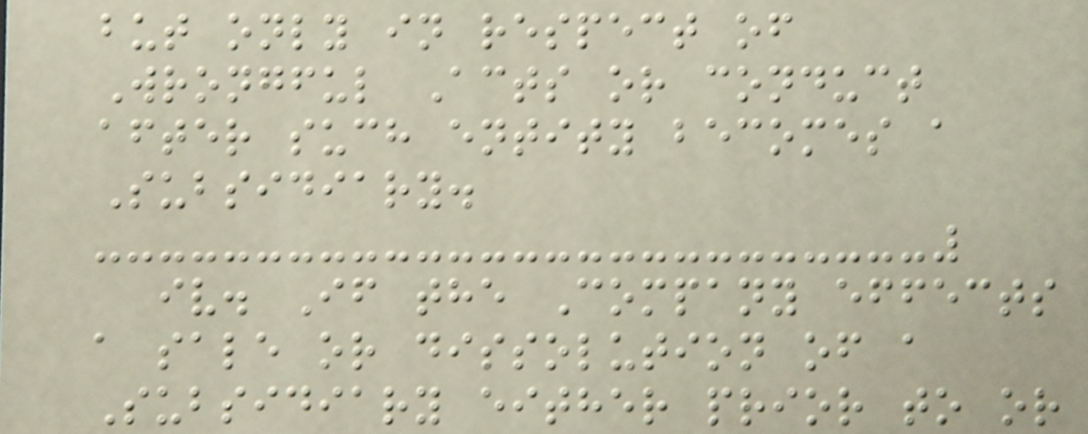but only in respect of
Wrongful Acts or conduct
after such entity becomes a
Subsidiary.
iv. If the Company effects
a sale or dissolution of a
Subsidiary either prior to or
